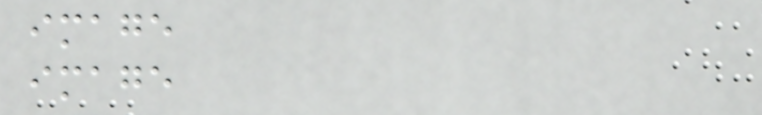image
image
